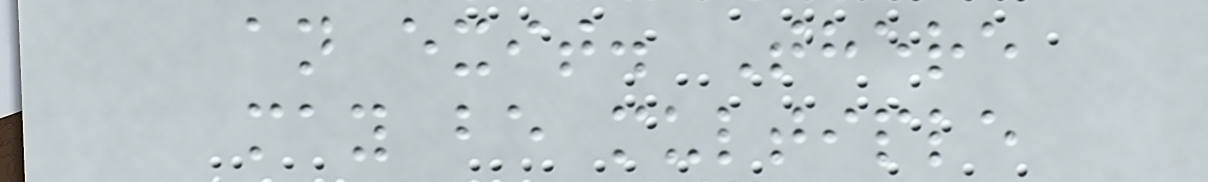an exit. There
may be multiple
